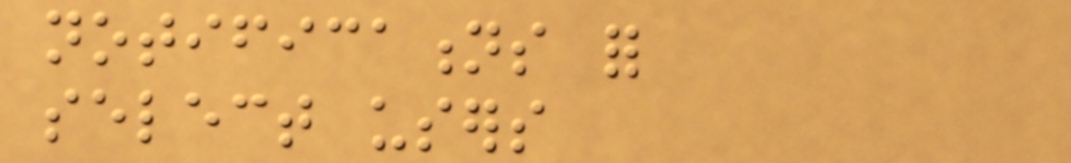notifications for
select users
